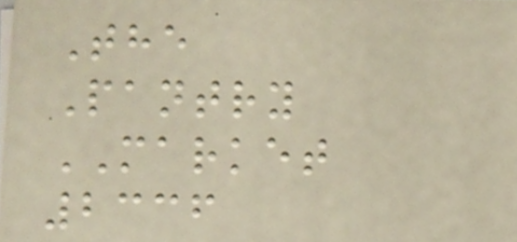The
Pantry
MARKET
2336
